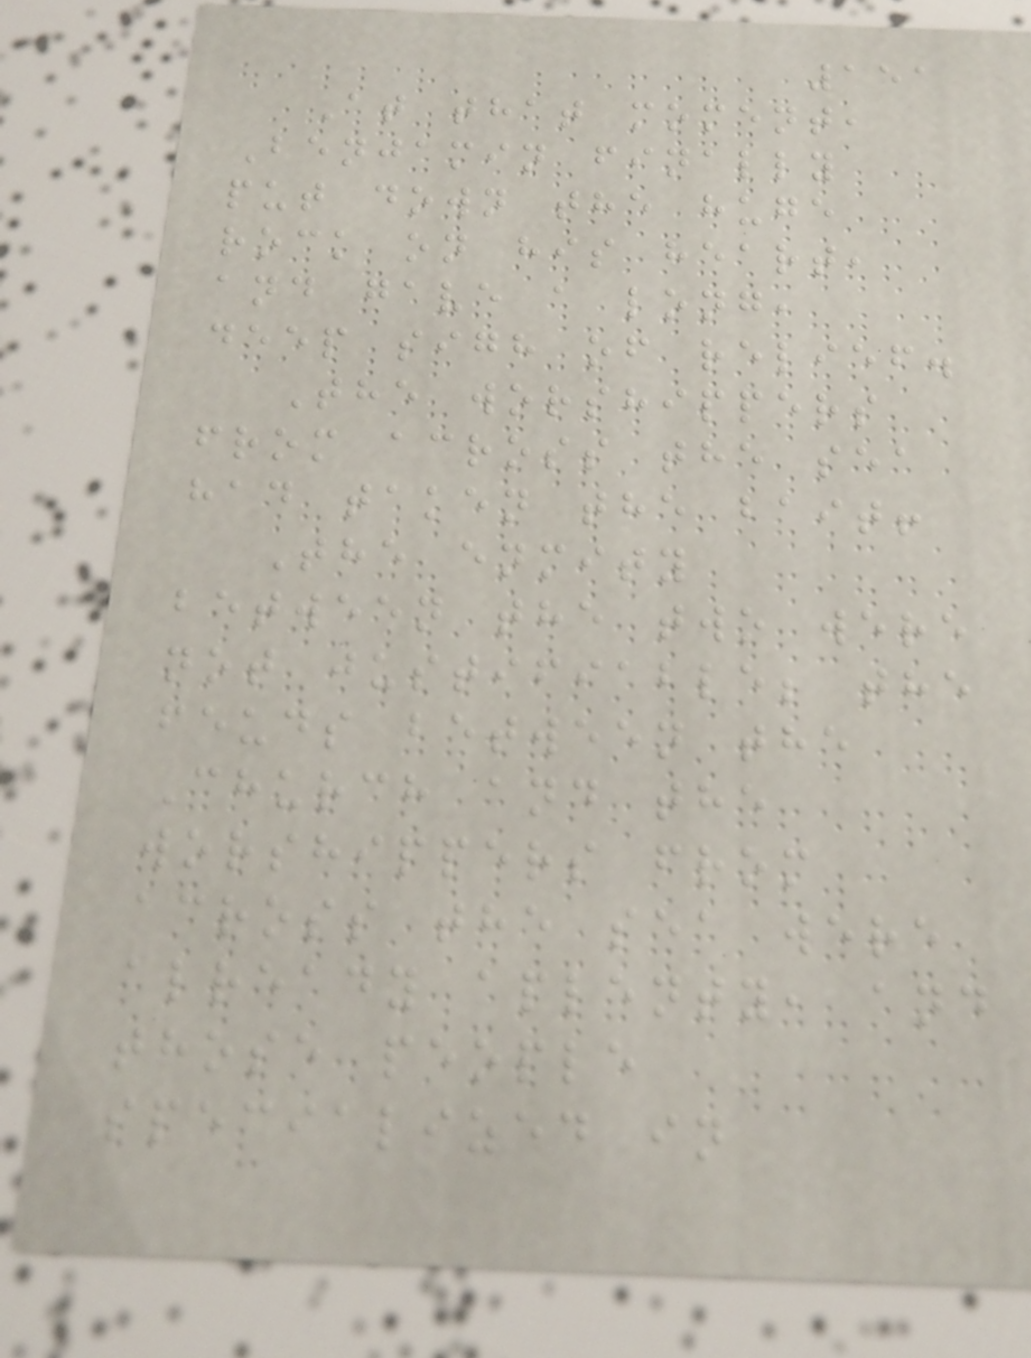151
At that moment,
Benjamin finally
put down the huge
rock on his heart,
and gave a long,
deep sigh of relief.
The worshippers
from across the sea
had taken the bait!
The enmity
between the two were
not justifiable; the
feuds between the
Church and the
worshippers from
across the sea were
already aplenty, and
those people
specialized in
